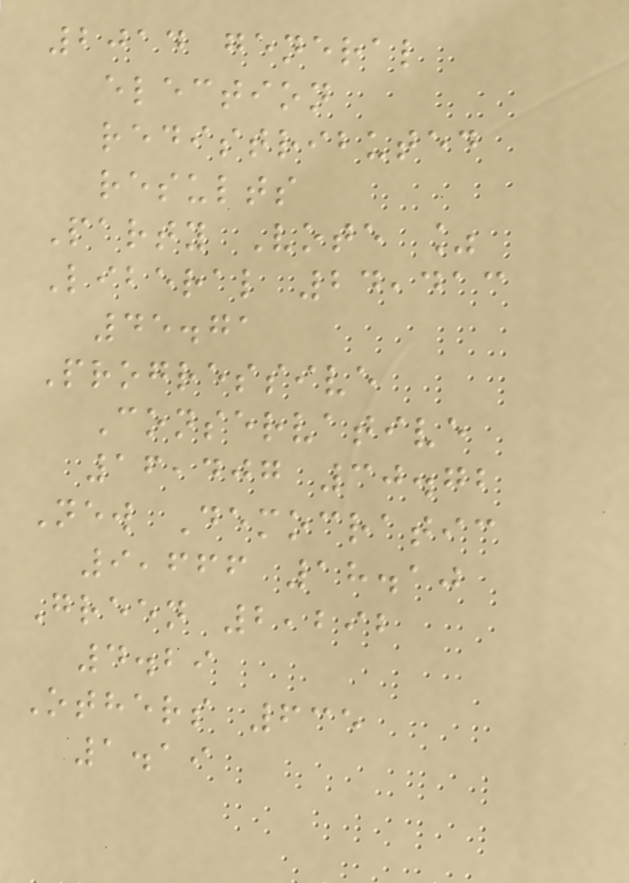2014 general
election
redistributed
results
Party Vote %
Liberal 24,413
45.71
Progressive
Conservative
16,407 30.72
New Democratic
9,666 18.10
Green 2,292
4.29
Others 635
1.19
